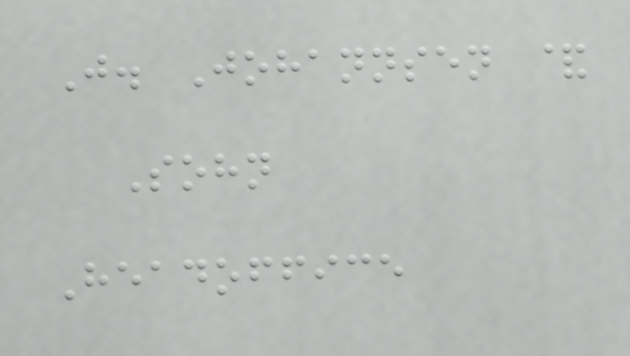J. Johannsen &
Sohn
Headoffice
